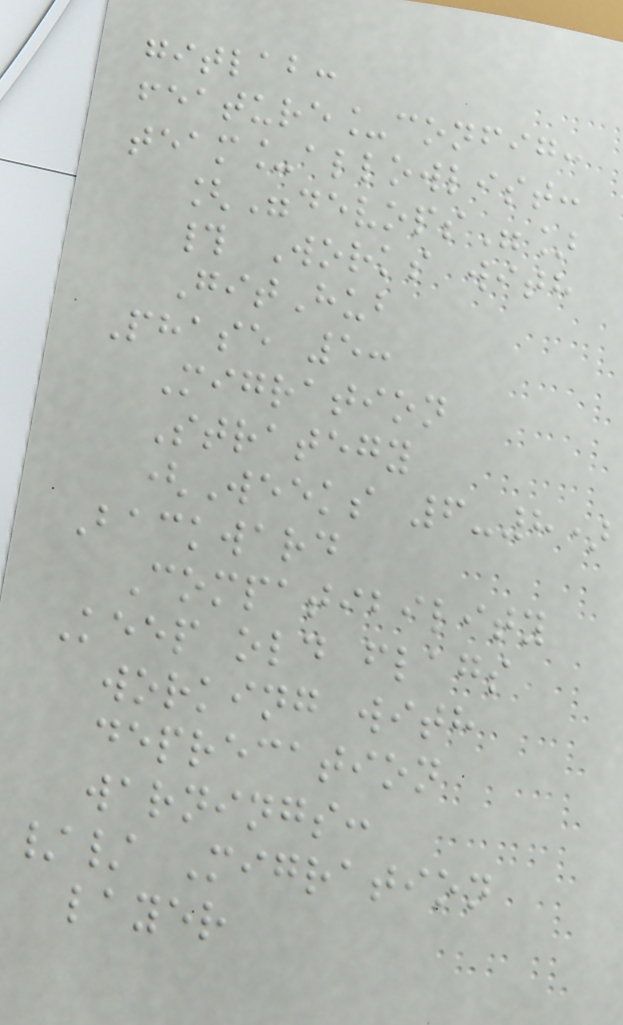gitlab:
feature_config:
team_allowlist:
["devops"]
# Works with
GitHub
Phase 5:
Migration
Strategy
(Weeks 6-8)
Backward
Compatibility
Keep old flags
working with
deprecation
warnings:
// Migration
layer
